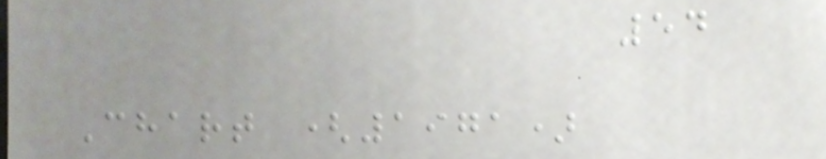54
Chart (1971)
